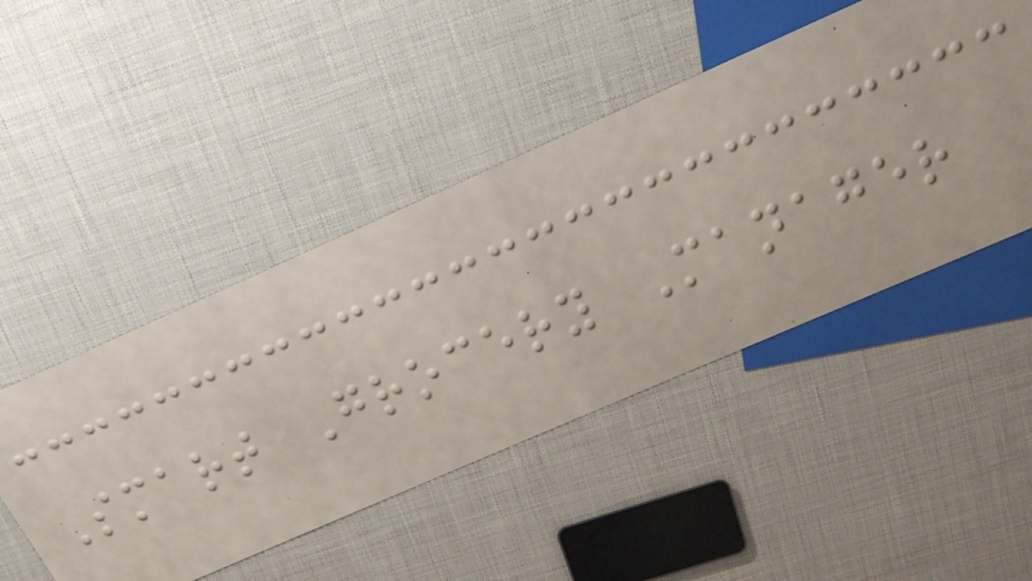Smart Grocery Manager
